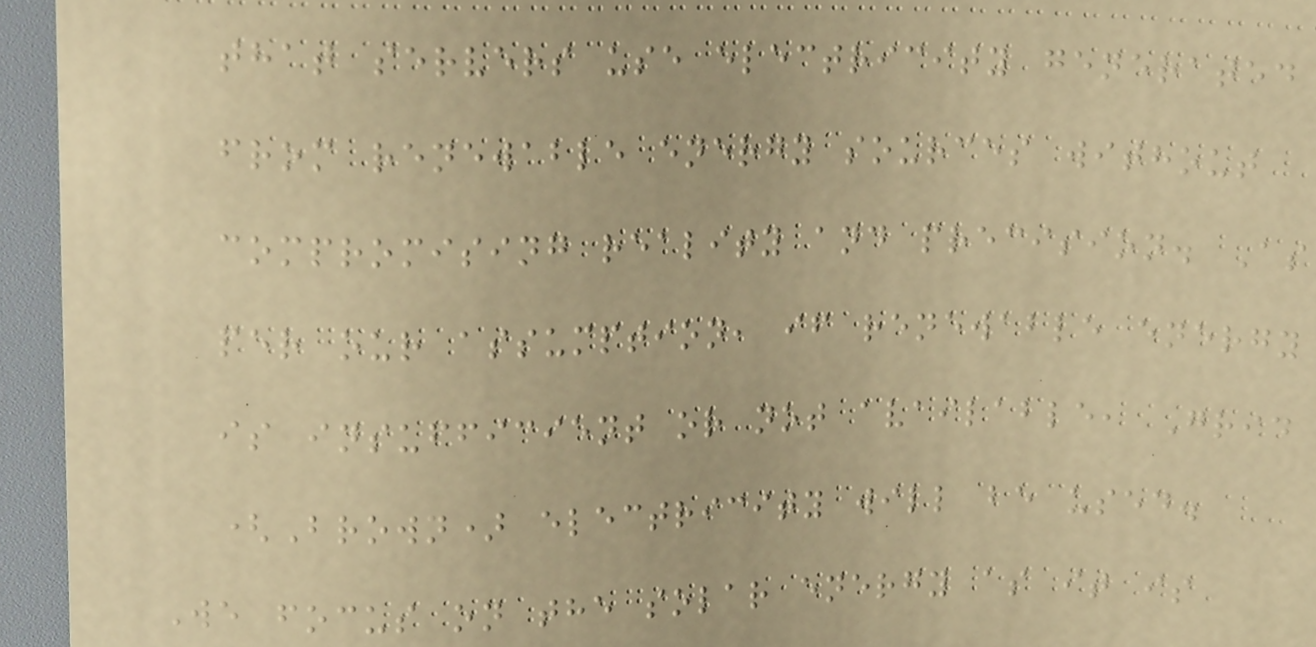that servers use electricity generated
from renewable energy sources without
compromising reality and precision. As
per our assumption, if renewable energy
is insufficient or not available, Grid
(Brown) electricity will be used.
We focus on the solar energy as it is
